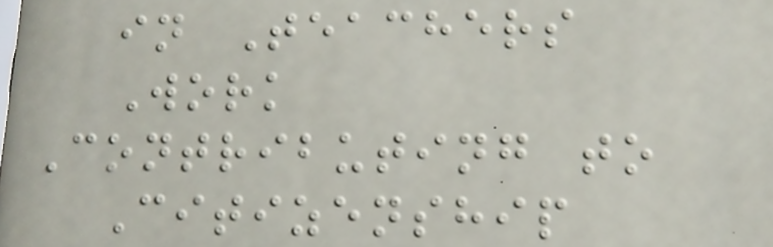in Teachers
Work
Contributing to
Citizenship
